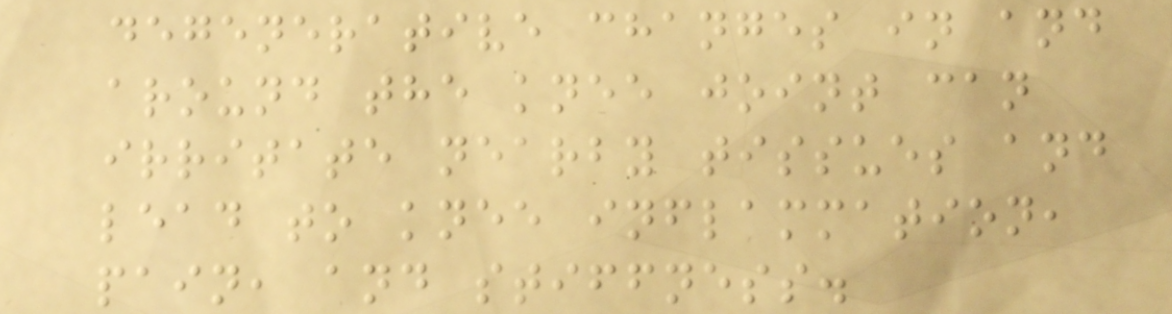degenerative changes in and
around the knee joint can
irritate nearby tissues and
lead to knee inflammation,
pain, and stiffness.
